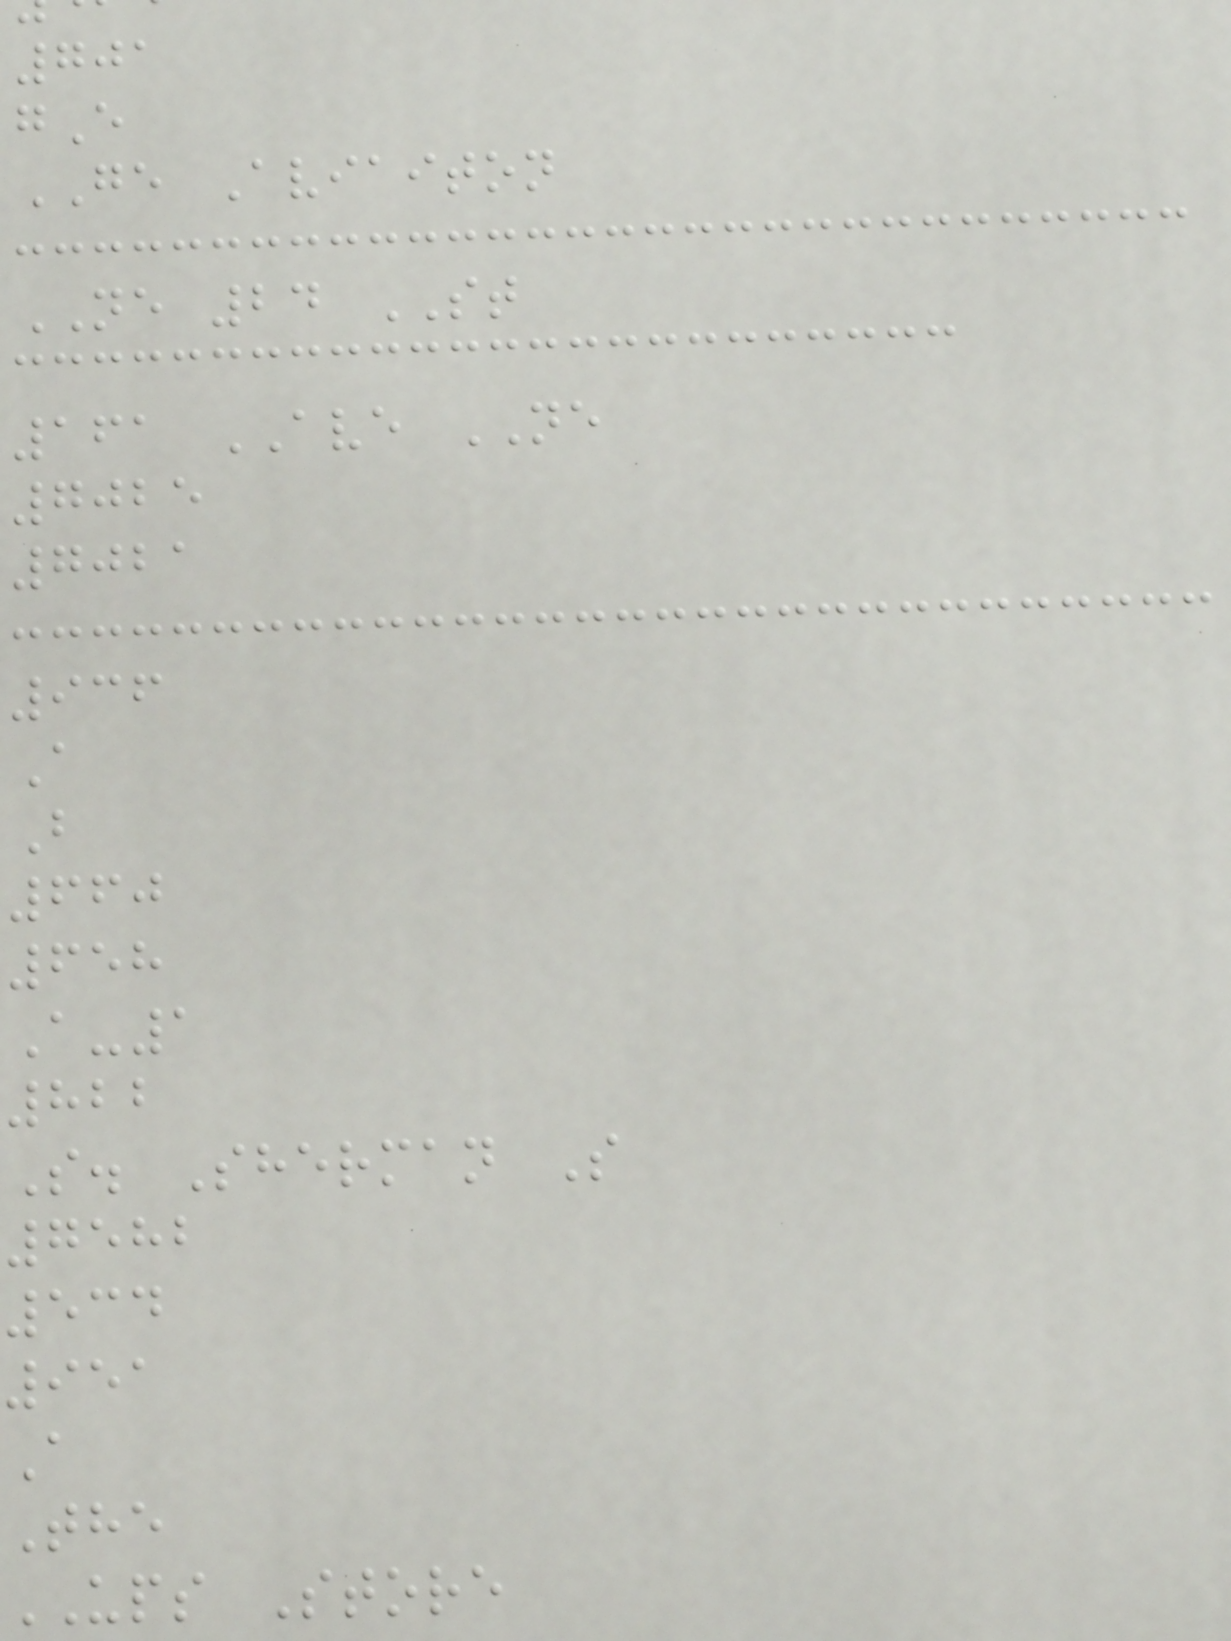701
gE
GE Aviaiton
NE 24 ST
161 AVE NE
7025
7021
936
A
B
660
658
A-1
822
S. Sherman S
7582
534
951
A
The
UPS Store
